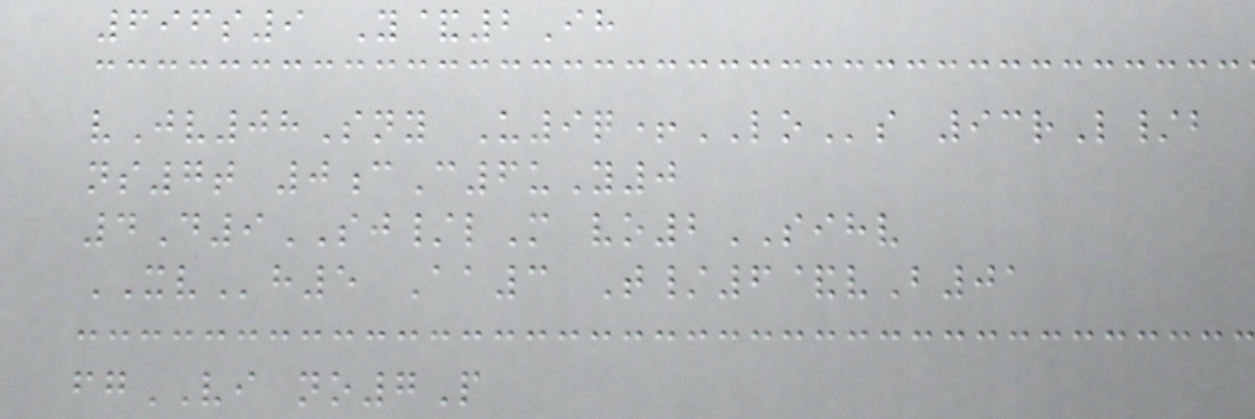696s9 Y&2Ih
vJv08Sny U9q+LOs 93rL/b
ns7t 0cC6uY0
4D9SJ/lM vo2SIHV
XVh5 Aa3 T/6&vB01
fgVI no7P
